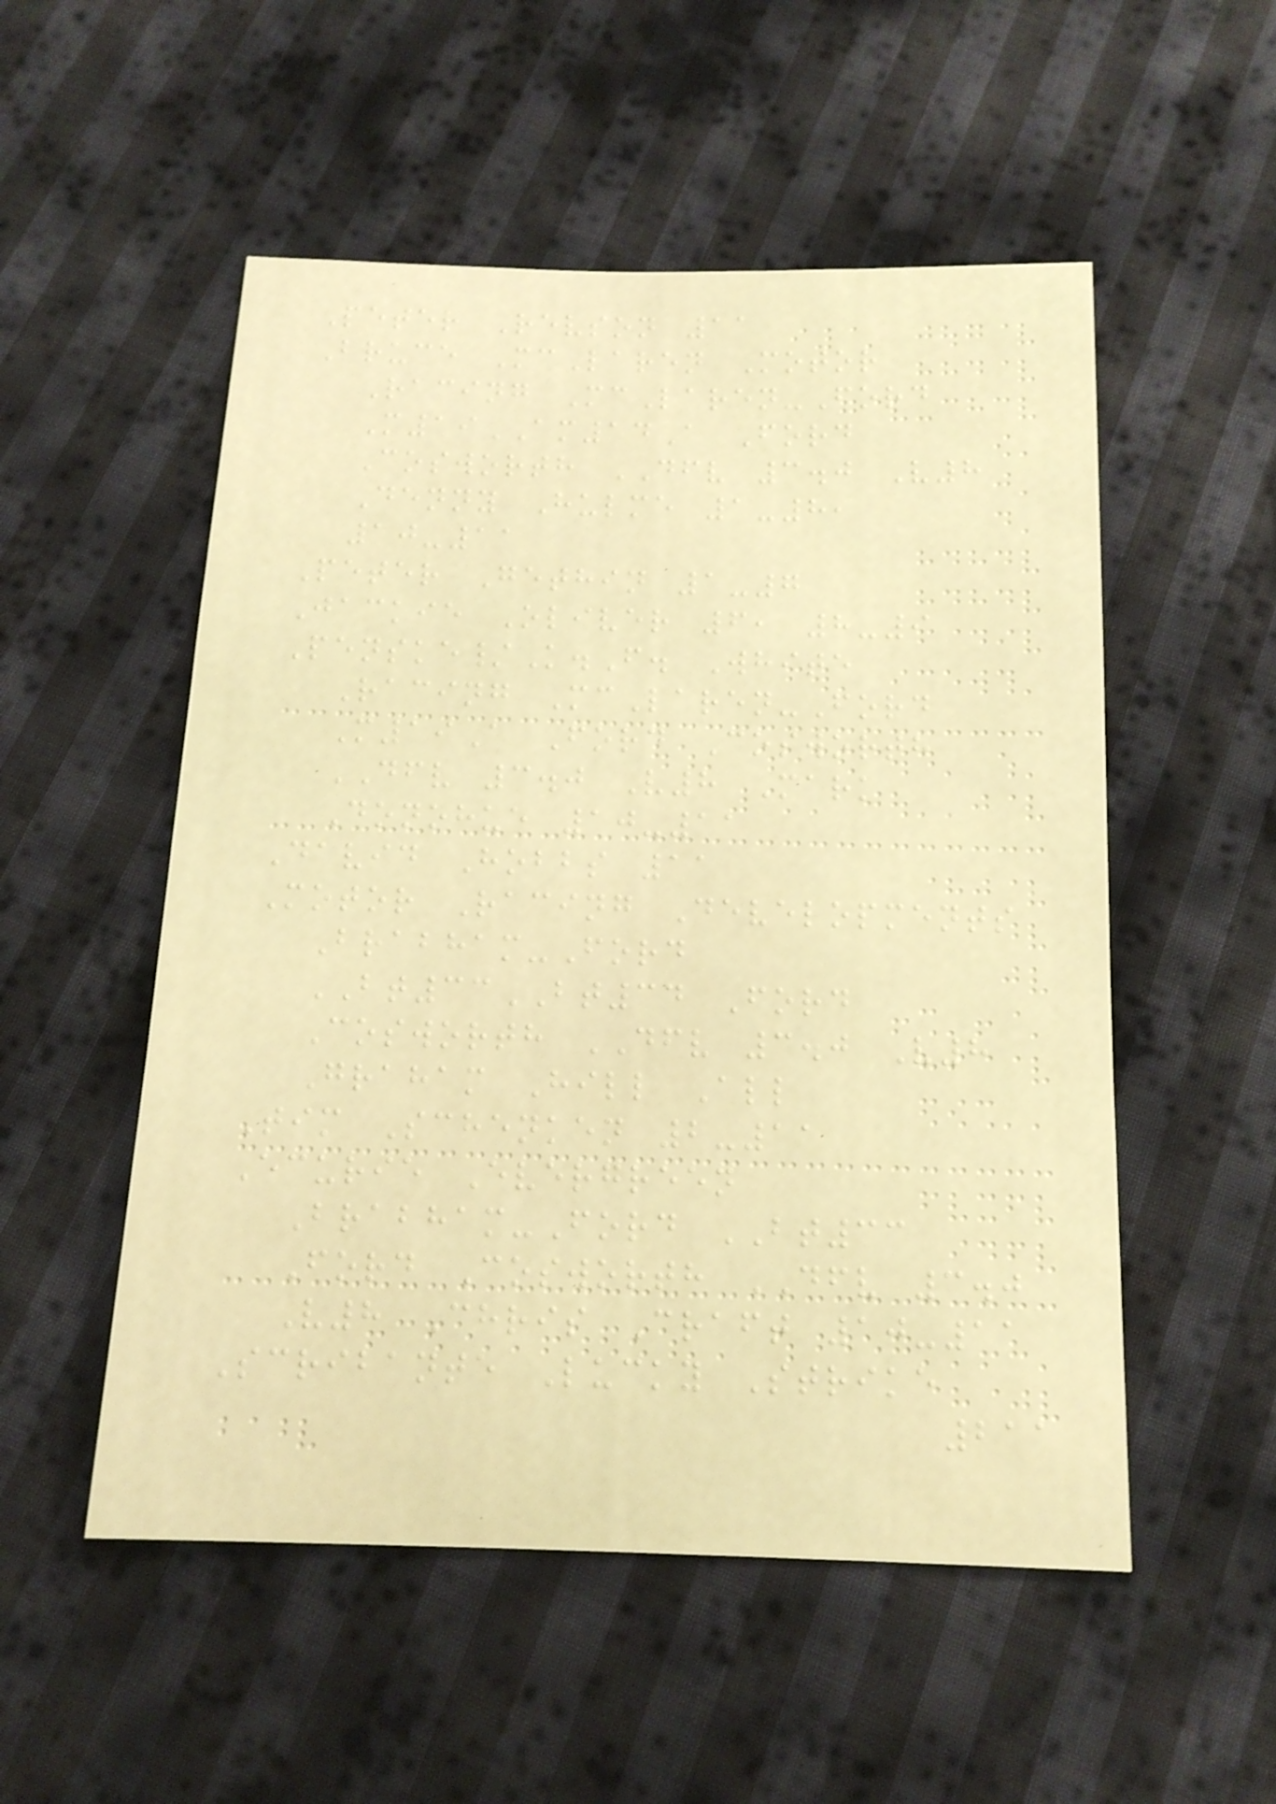Peter Revson 11
Bruce McLaren Motor
Racing McLaren-Ford
M19AM14A Ford
Cosworth DFV 3.0 V8
Denny Hulme 1-8,
10-11
Peter Gethin 1-7
Jackie Oliver 6, 8-9
Penske/K.F. White
Racing McLaren-Ford
M19A Ford Cosworth
DFV 3.0 V8 Mark
Donohue 10-11
David Hobbs 11
Motor Racing Developments
Brabham-Ford
BT33BT34 Ford
Cosworth DFV 3.0 V8
Graham Hill All
Tim Schenken 2-11
Ecurie Evergreen
Brabham-Ford BT33
Ford Cosworth DFV 3.0
V8 Chris Craft 10-11
Scribante Lucky Strike
211
